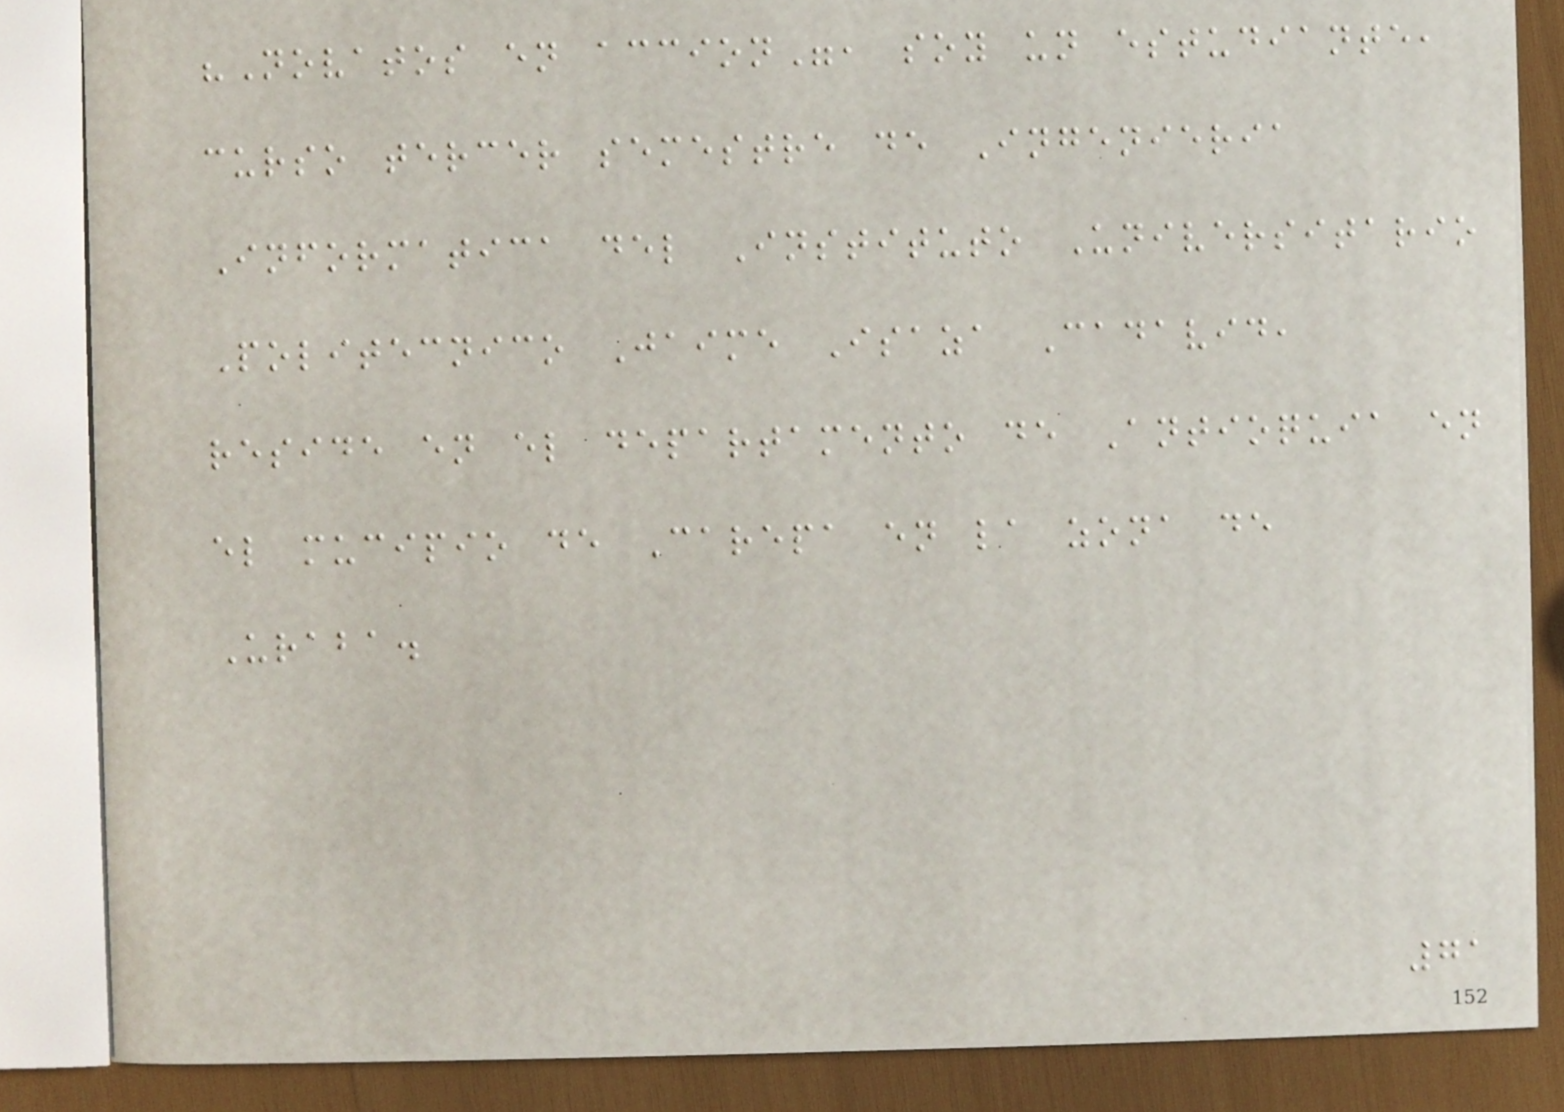"Novatos en accion", soy un estudiante,
curso tercer semestre de Ingenieria
Informatica del Instituto Universitario
Politecnico Jaime Isaza Cadavid,
reside en el departamento de Antioquia en
el mucipio de Carepa en la zona de
Uraba.
71
